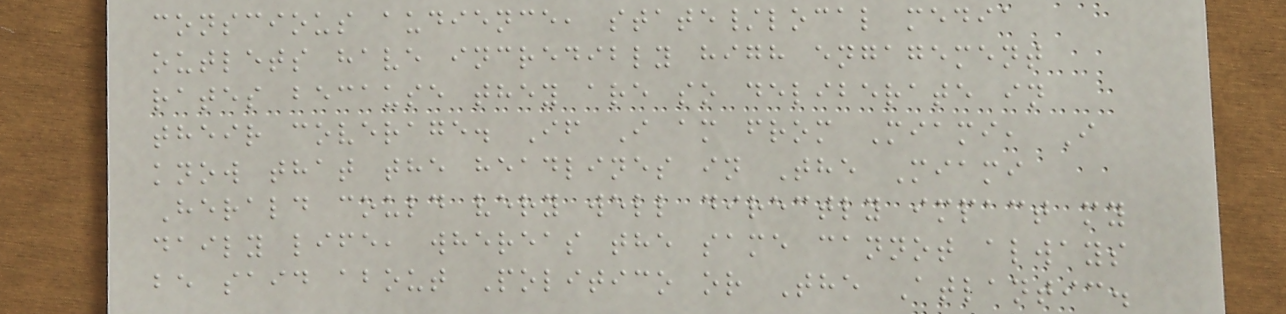conscious audience, state/local media
outlets have incredibly high engagement
rates because they are so deliberate in
their coverage. If I am from Miami, I
know that the headlines in The Miami
Herald could very well directly impact my
daily life, whereas the same cannot always
be said about Politico or The Atlantic.
